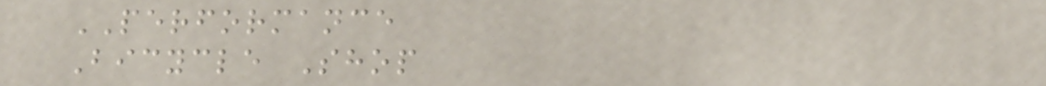PERFORMANCE
Bicycle Shop
